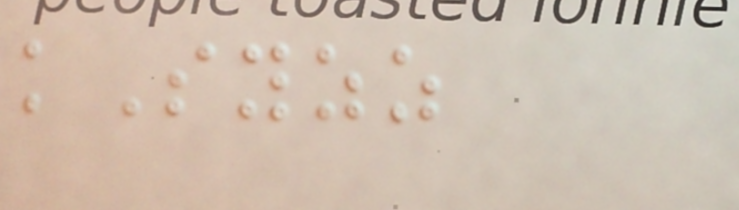kSyzz
